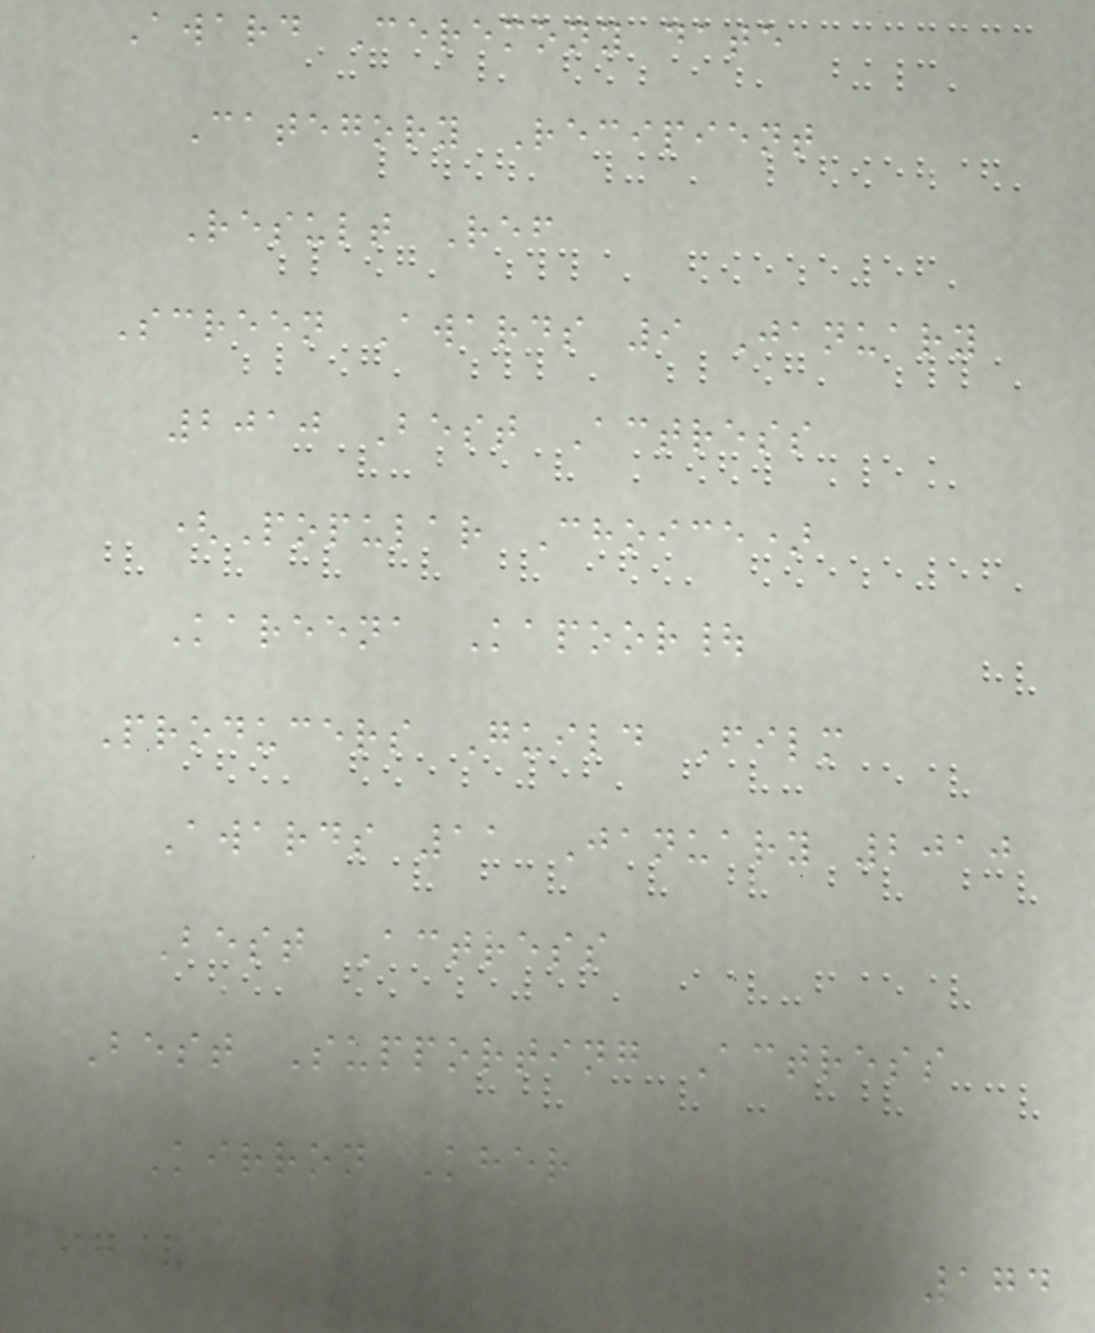Award Ceremony date
Category Recipient
Result Ref
Screen Awards 9 January
2010 Best Actress
(Popular Choice)
Kareena Kapoor|
Producers Guild Film
Awards 11 January 2010
Best Actress
Best Supporting Actress
Kirron Kher
174
